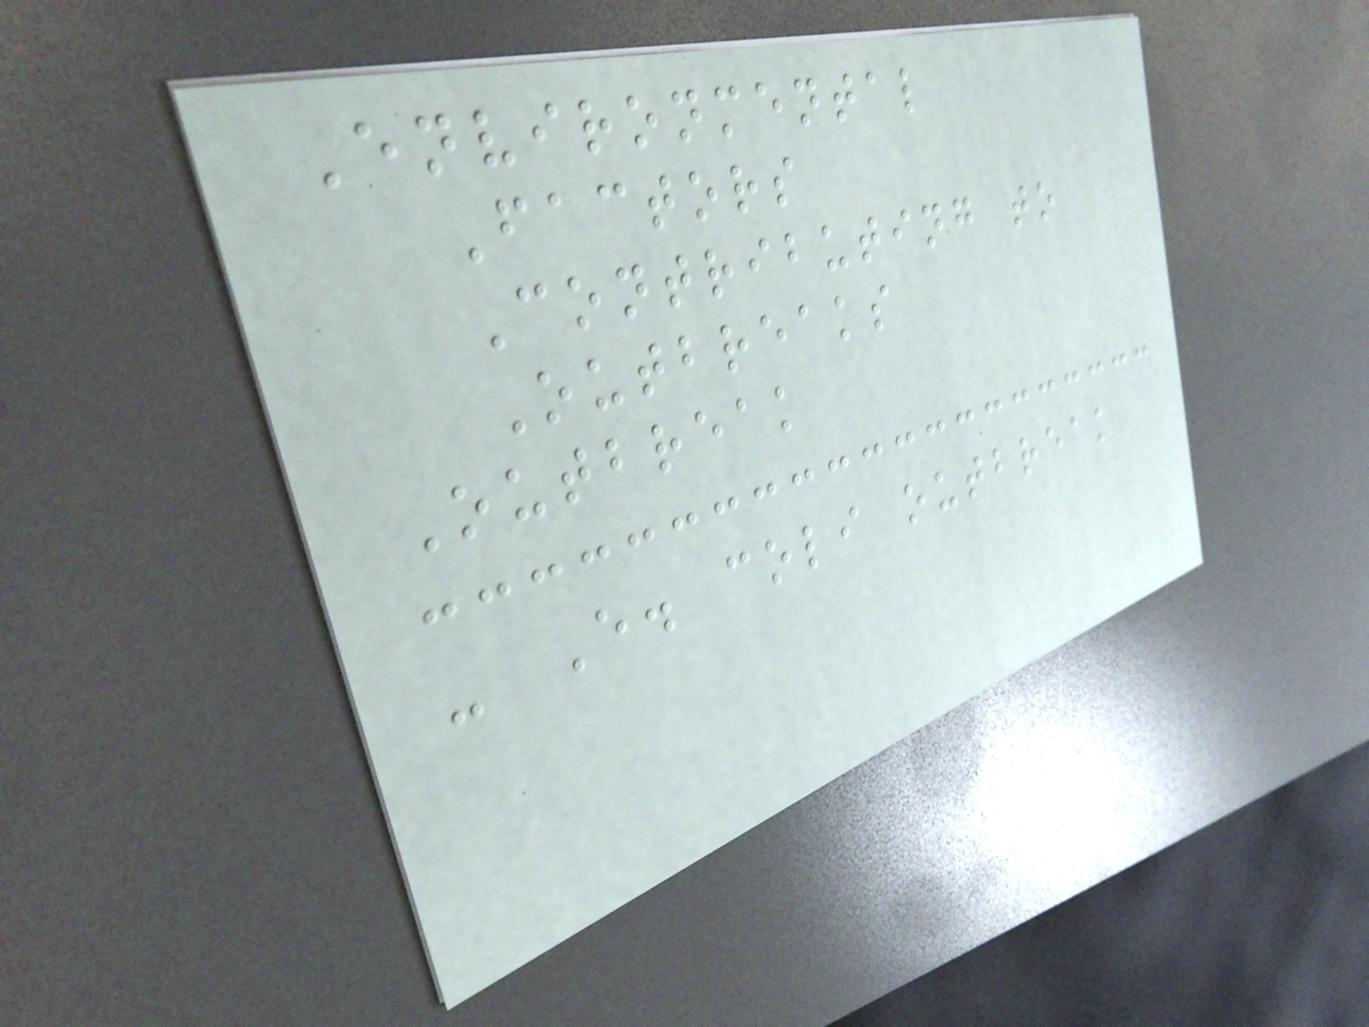Environmental
Factors
Contributing to
Outbreaks
Outbreak
- E. coli outbreak
